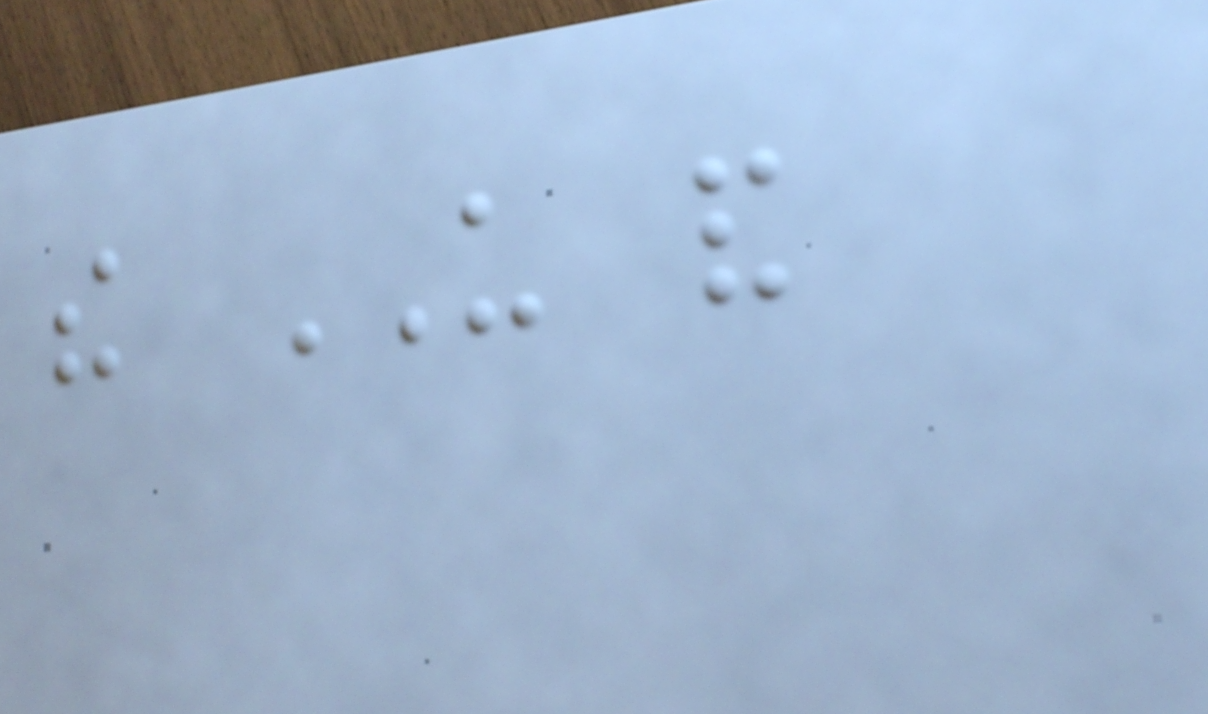the US and
